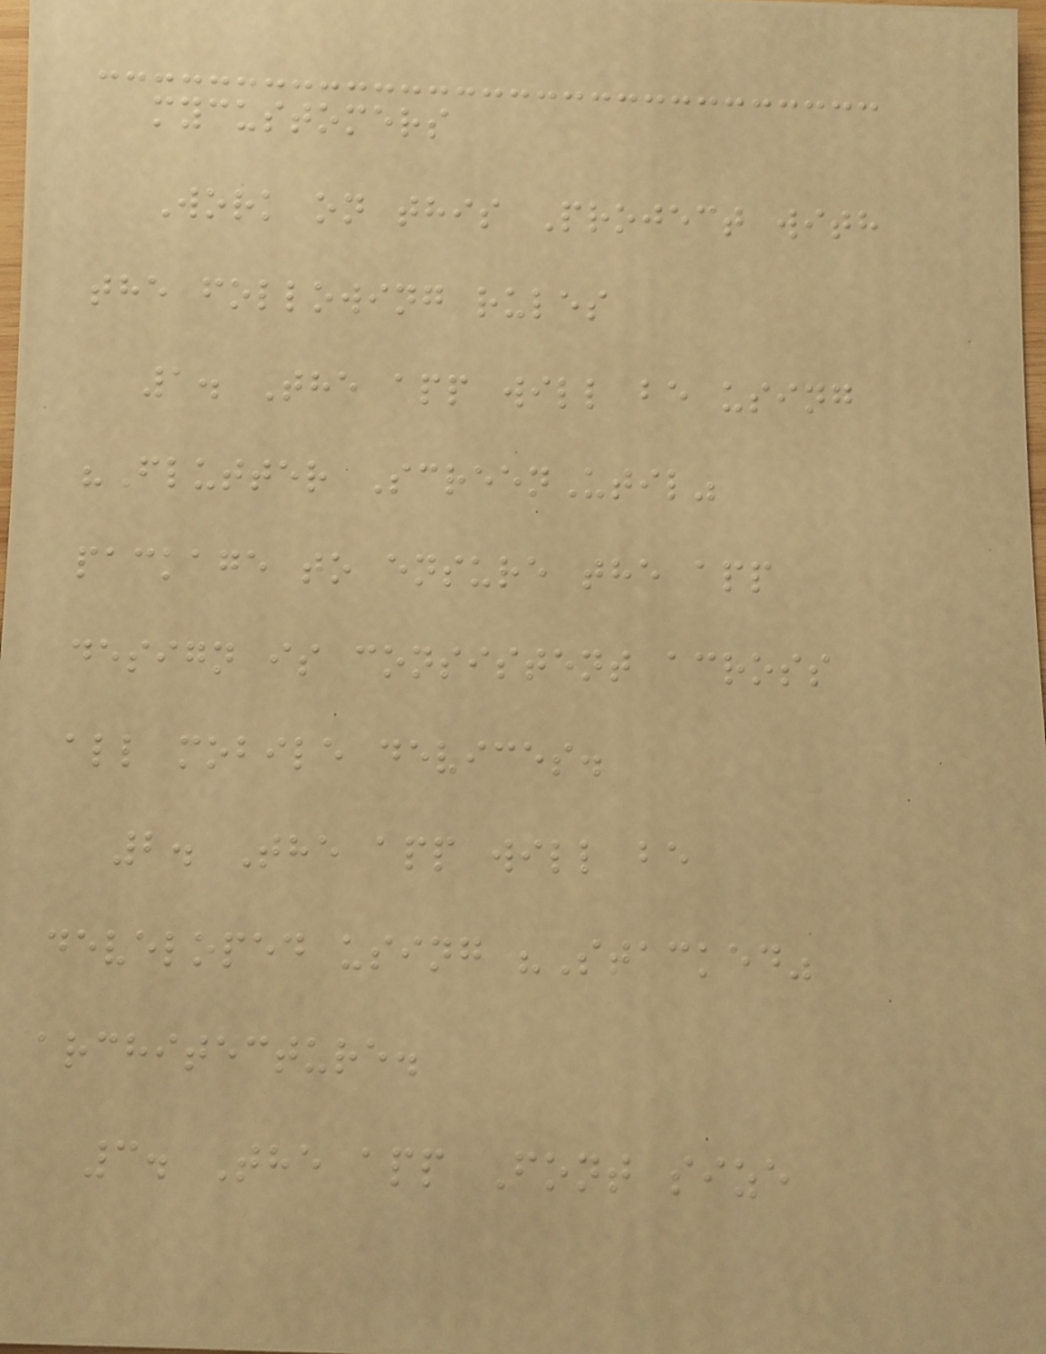mycustomers
Work on this Project with
the following rules
1. The app will be using
"Flutter ScreenUtil"
package to ensure the app
design is consistent across
all mobile devices.
2. The app will be
developed using "Stacked"
architecture.
3. The app Font size
